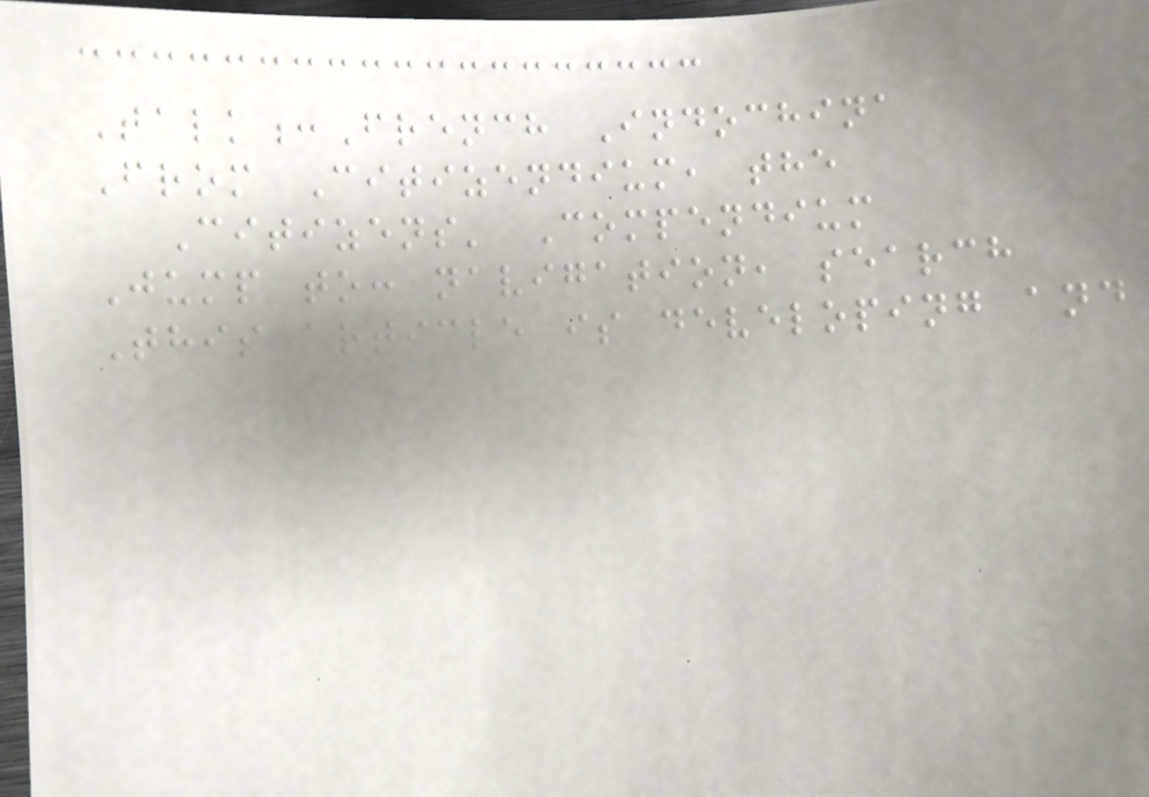Talk:French Indochina
From Citizendium, the
Citizens' Compendium
Jump to: navigation, search
This article is developing and
